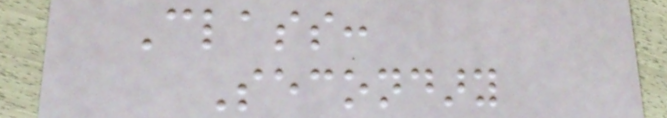Class:
Secondary
